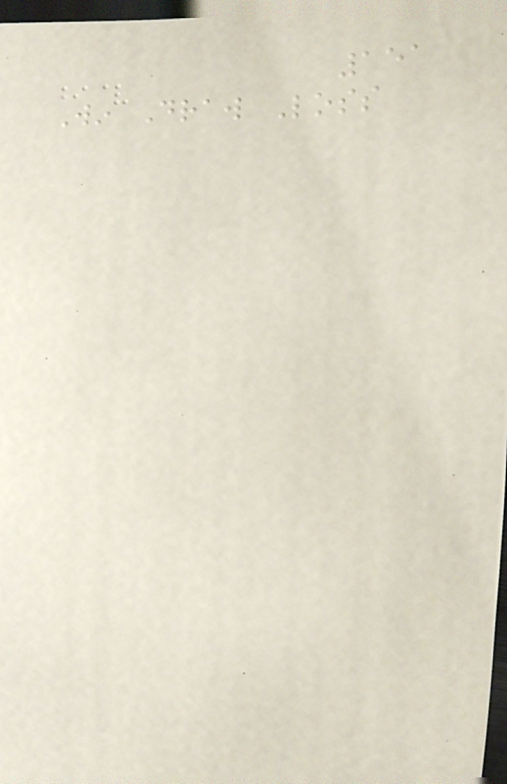151
Win Draw Loss
